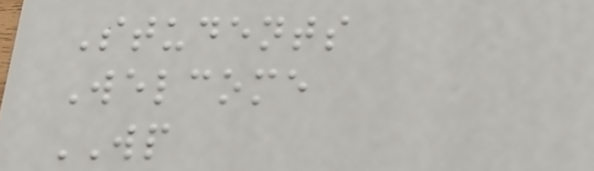Students
Welcome
WP
